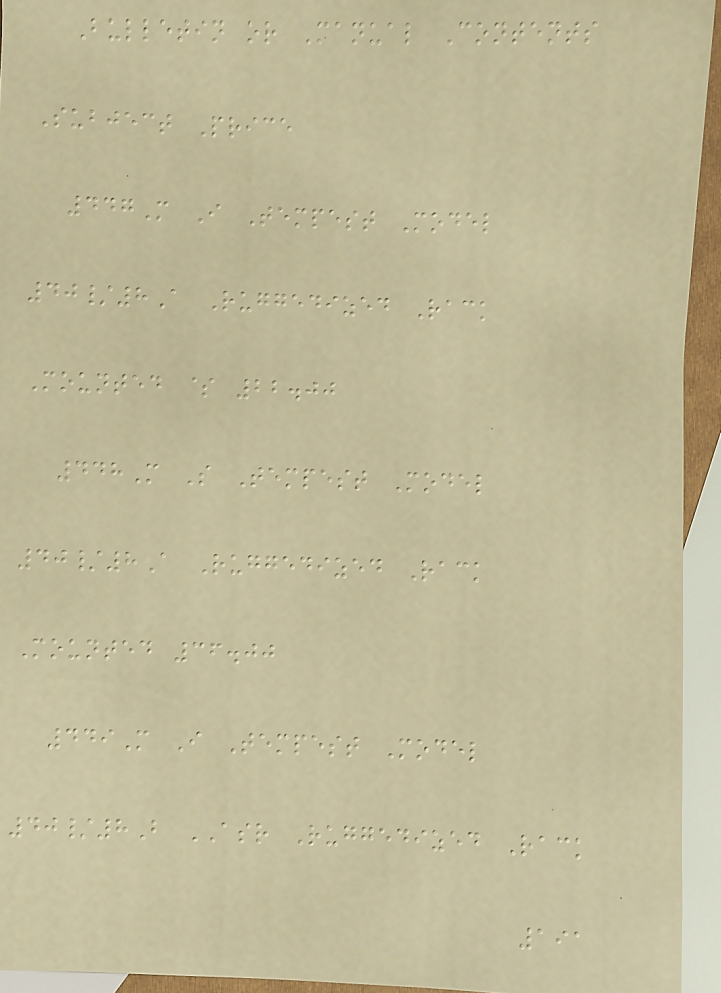Bulletin or Manual Contents
Subject Price
447M I Tempest Model
40/8A Ruggedized Rack
Mounted $ 22.00
448M S Tempest Model
40/8A Ruggedized Rack
Mounted 36.00
449M I Tempest Model
40/8B ASR Ruggedized Rack
191
